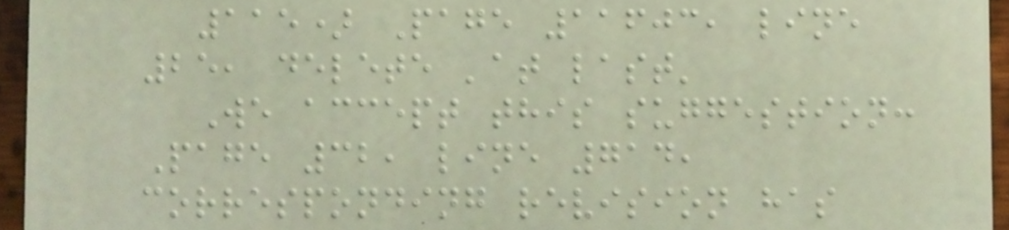115) Page 11603, line
25, delete 'at last'
We accept this suggestion:
Page 32, line 714,
corresponding revision has
